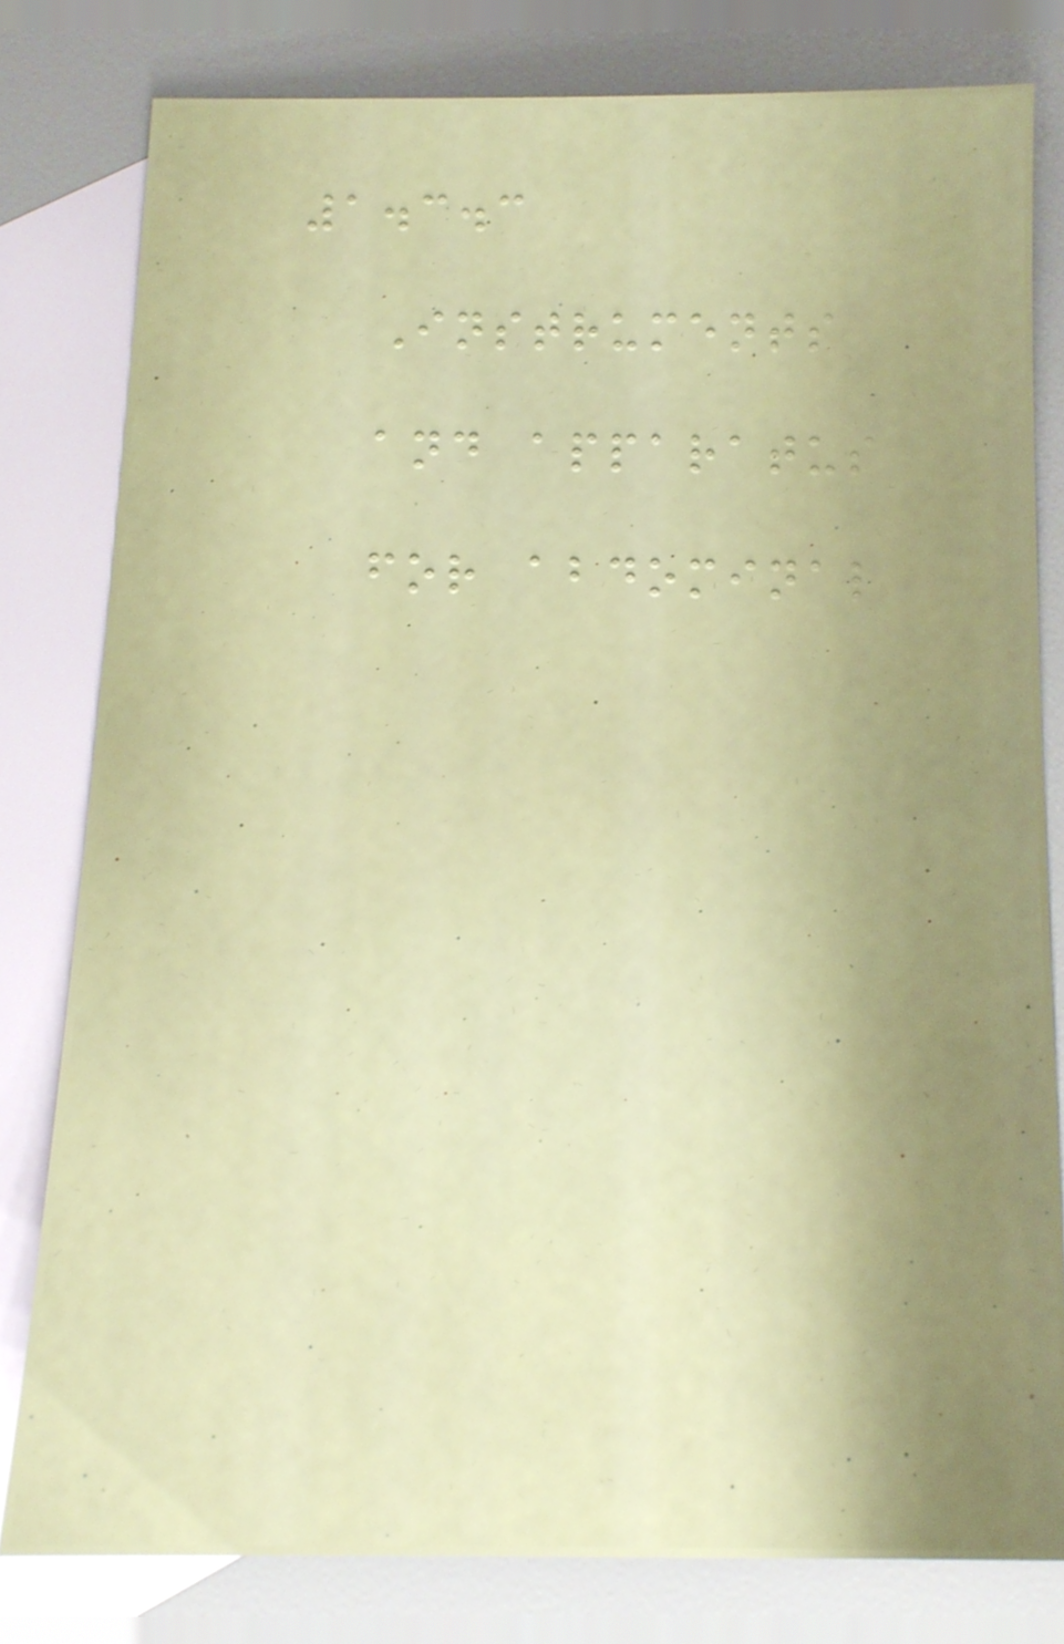1.3.3
Instruments
and apparatus
for abdominal
